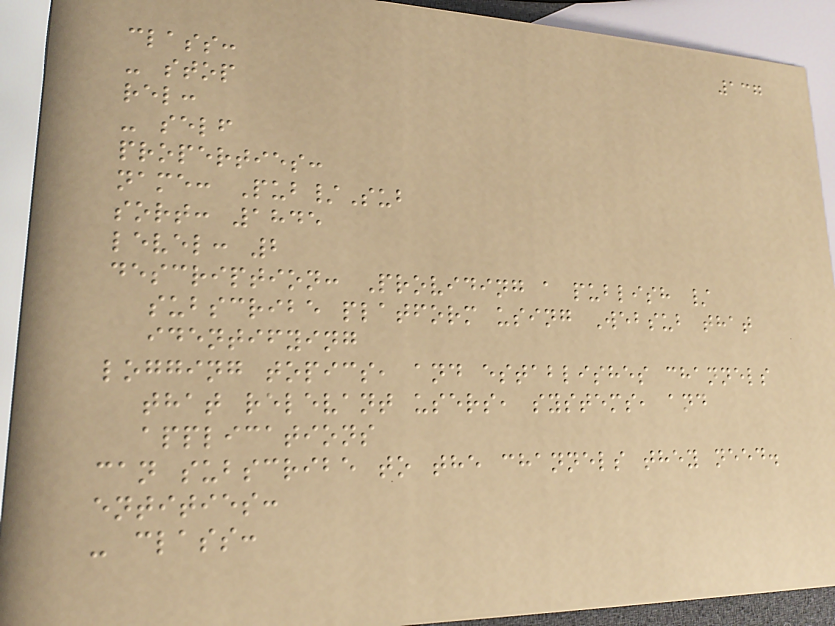137
class:
- stop
rel:
- self
properties:
name: Pub/Sub
sort: 1845
level: 2
description: Providing a publish /
subscribe platform using Websub that
identifying
logging topics, and establishes channels
that relevant users, systems, and
applications
can subscribe to the channels they need.
entities:
- class:
